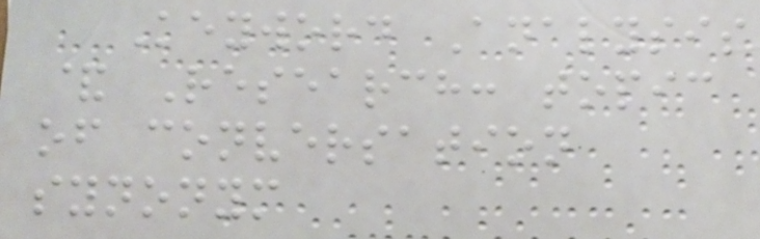Keyword Analysis
& Research: topic
of conversation
synonym
